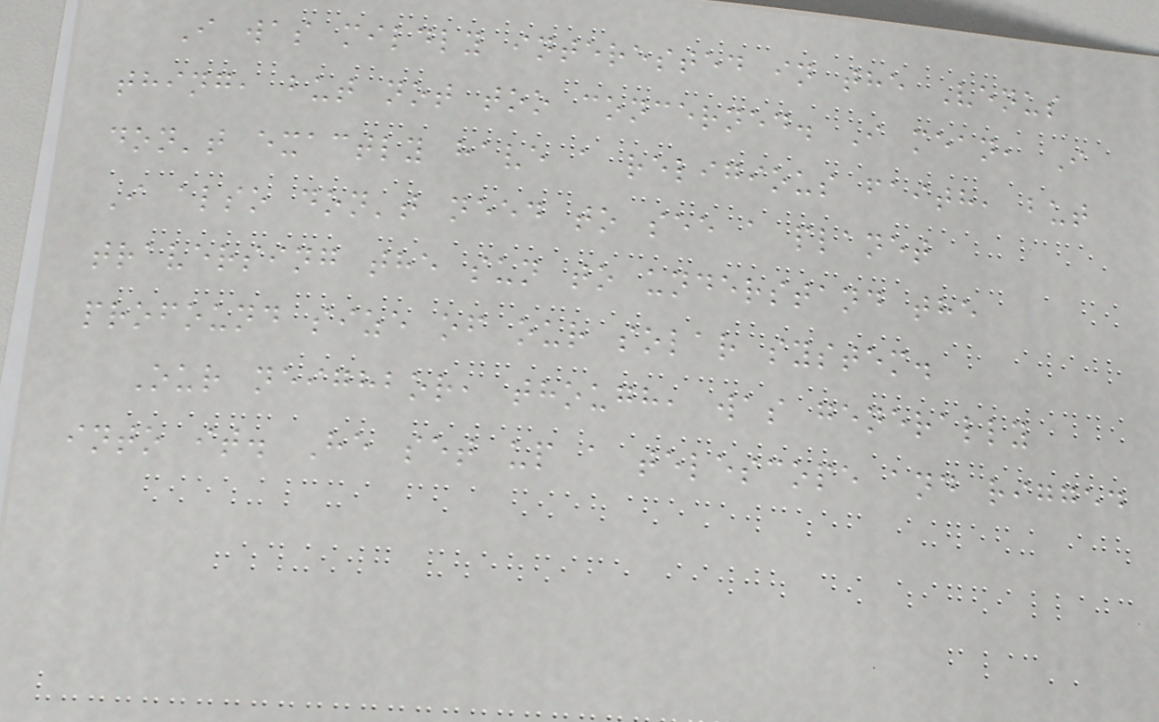I was mildly interested in the Venus
thing, but not too concerned. I mean, I
don't exactly have a religious faith, but
I also don't need to see a planet
traversing the sun to understand the
profound size of our solar system.
Our neighbor, though, was generally
into it. He set up a telescope and rigged
